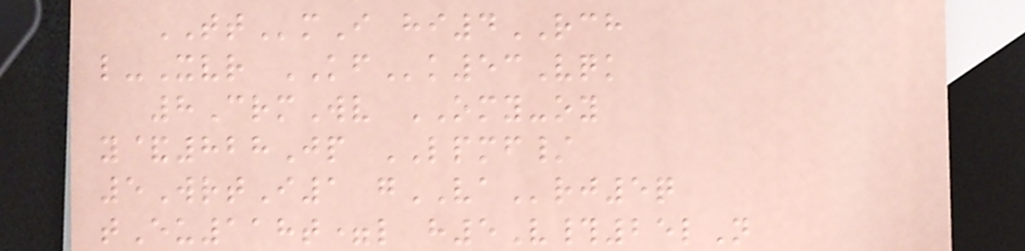TTmI hi4RCH
l-Xvr KFk53Vqk
8CrmWv OMY-oy
y&828Jp LPMF/
5WrtI1 gVArj5q
tEu118t=l h5V#25lN
